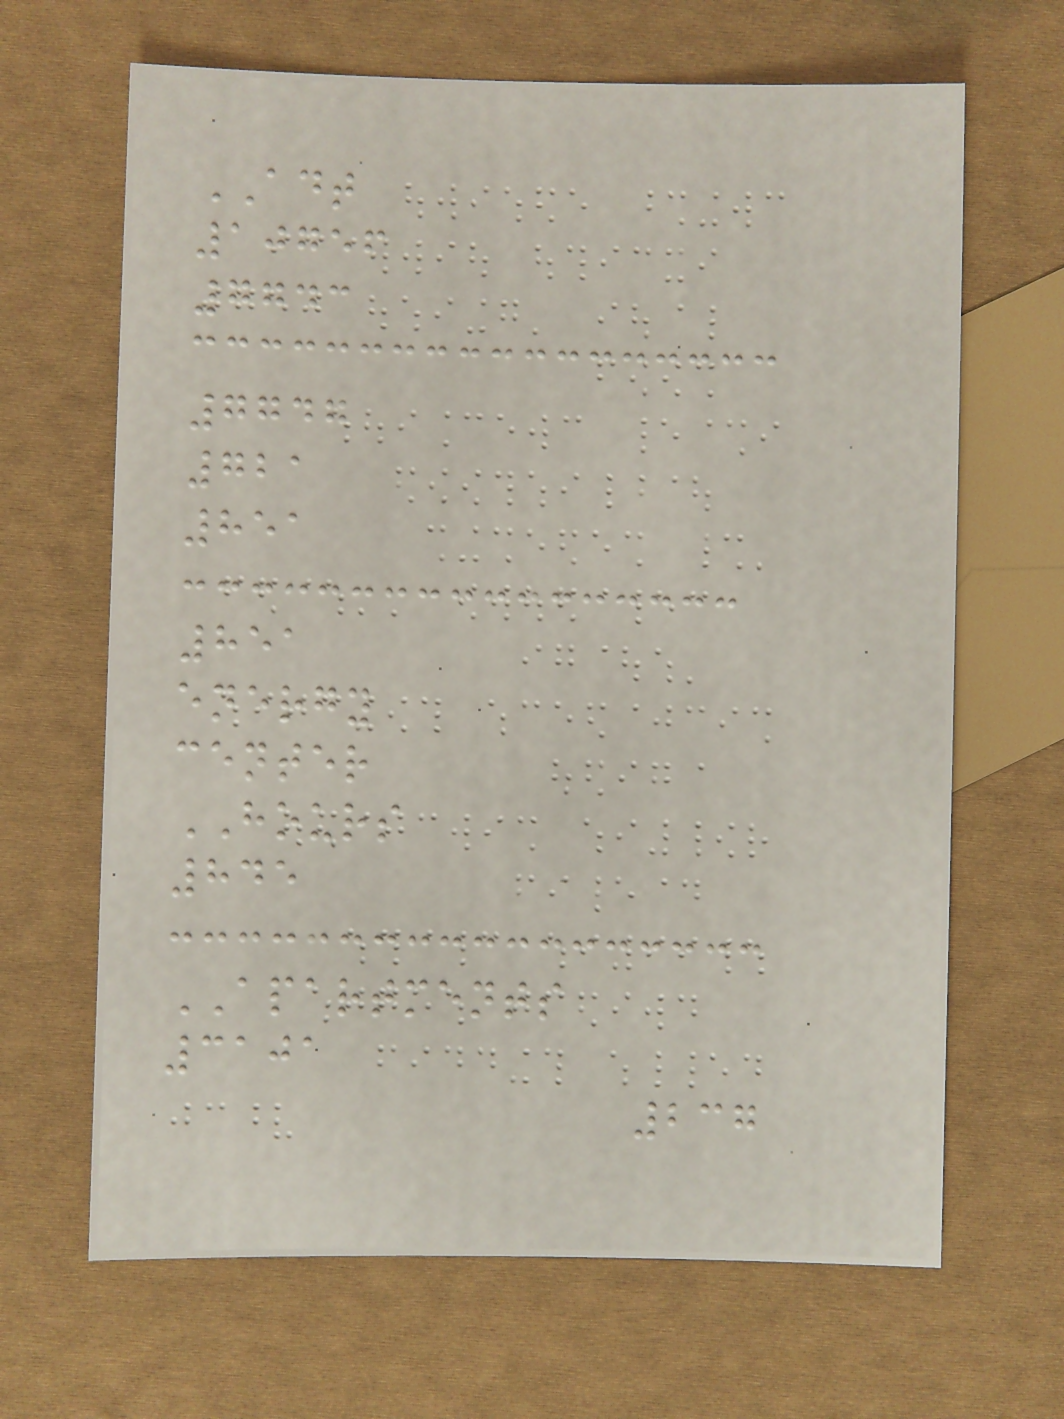ADT
10756
7743
7747
721
851
851
energy
center
HOURS
845
APARTMENTS
3101
237
